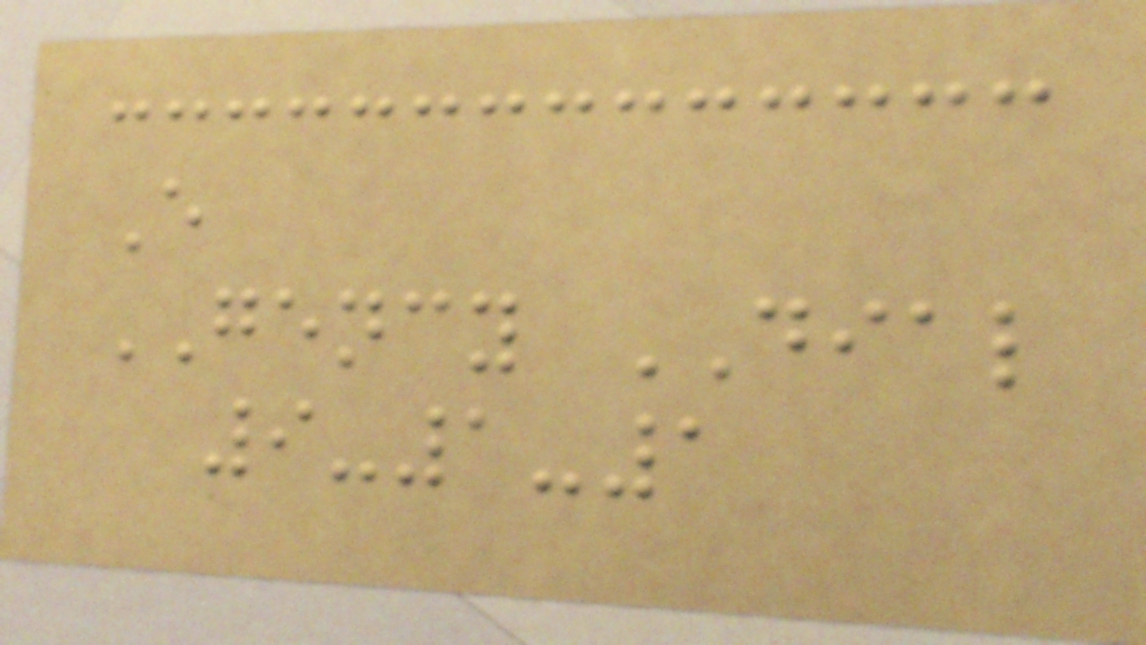E
GENCY DIAL
9-1-1
